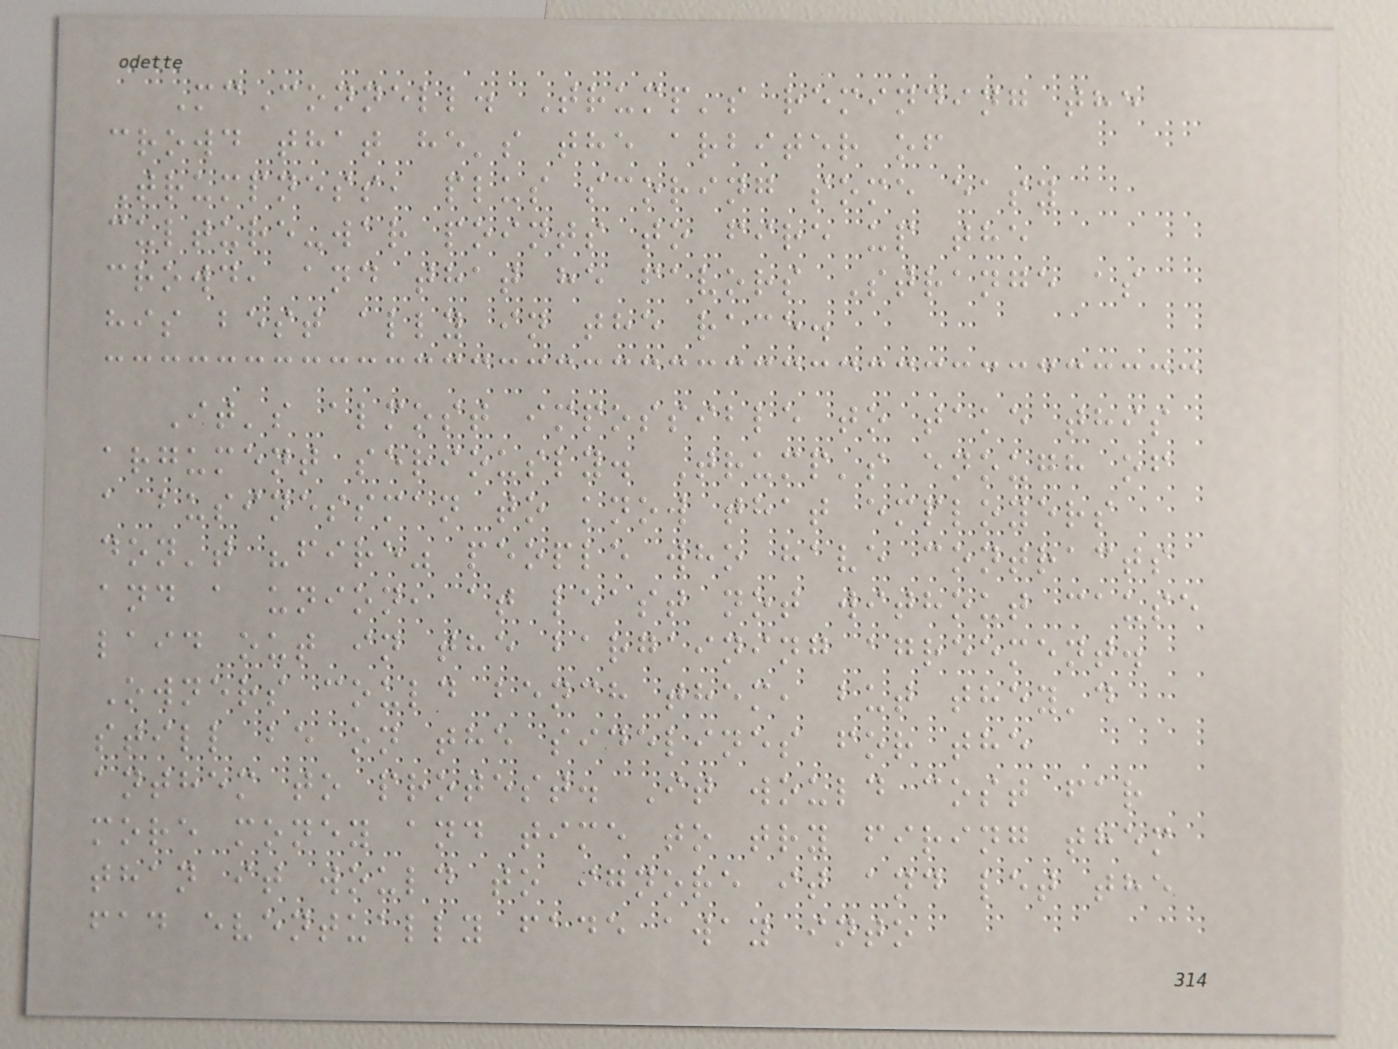McConnell. Trump's reminding the
crowd that he's the arbiter of
Trumpness, plus scoring some easy
culture-war points to fire up the
crowd, and that he favors Strange as
his best ally in the race.
It's almost impossible to take this
argument seriously. Trump's enough of
a businessman to know that employers
don't "fire" people who have contracts
and a union, at least not without cause
laid out in the bargaining agreement.
Owners could bench them, but they'd
still be on the sidelines for the
anthem to protest. It would cost far
more money and time to try firing them
than it would to ignore it and let the
fad eventually fade away into
